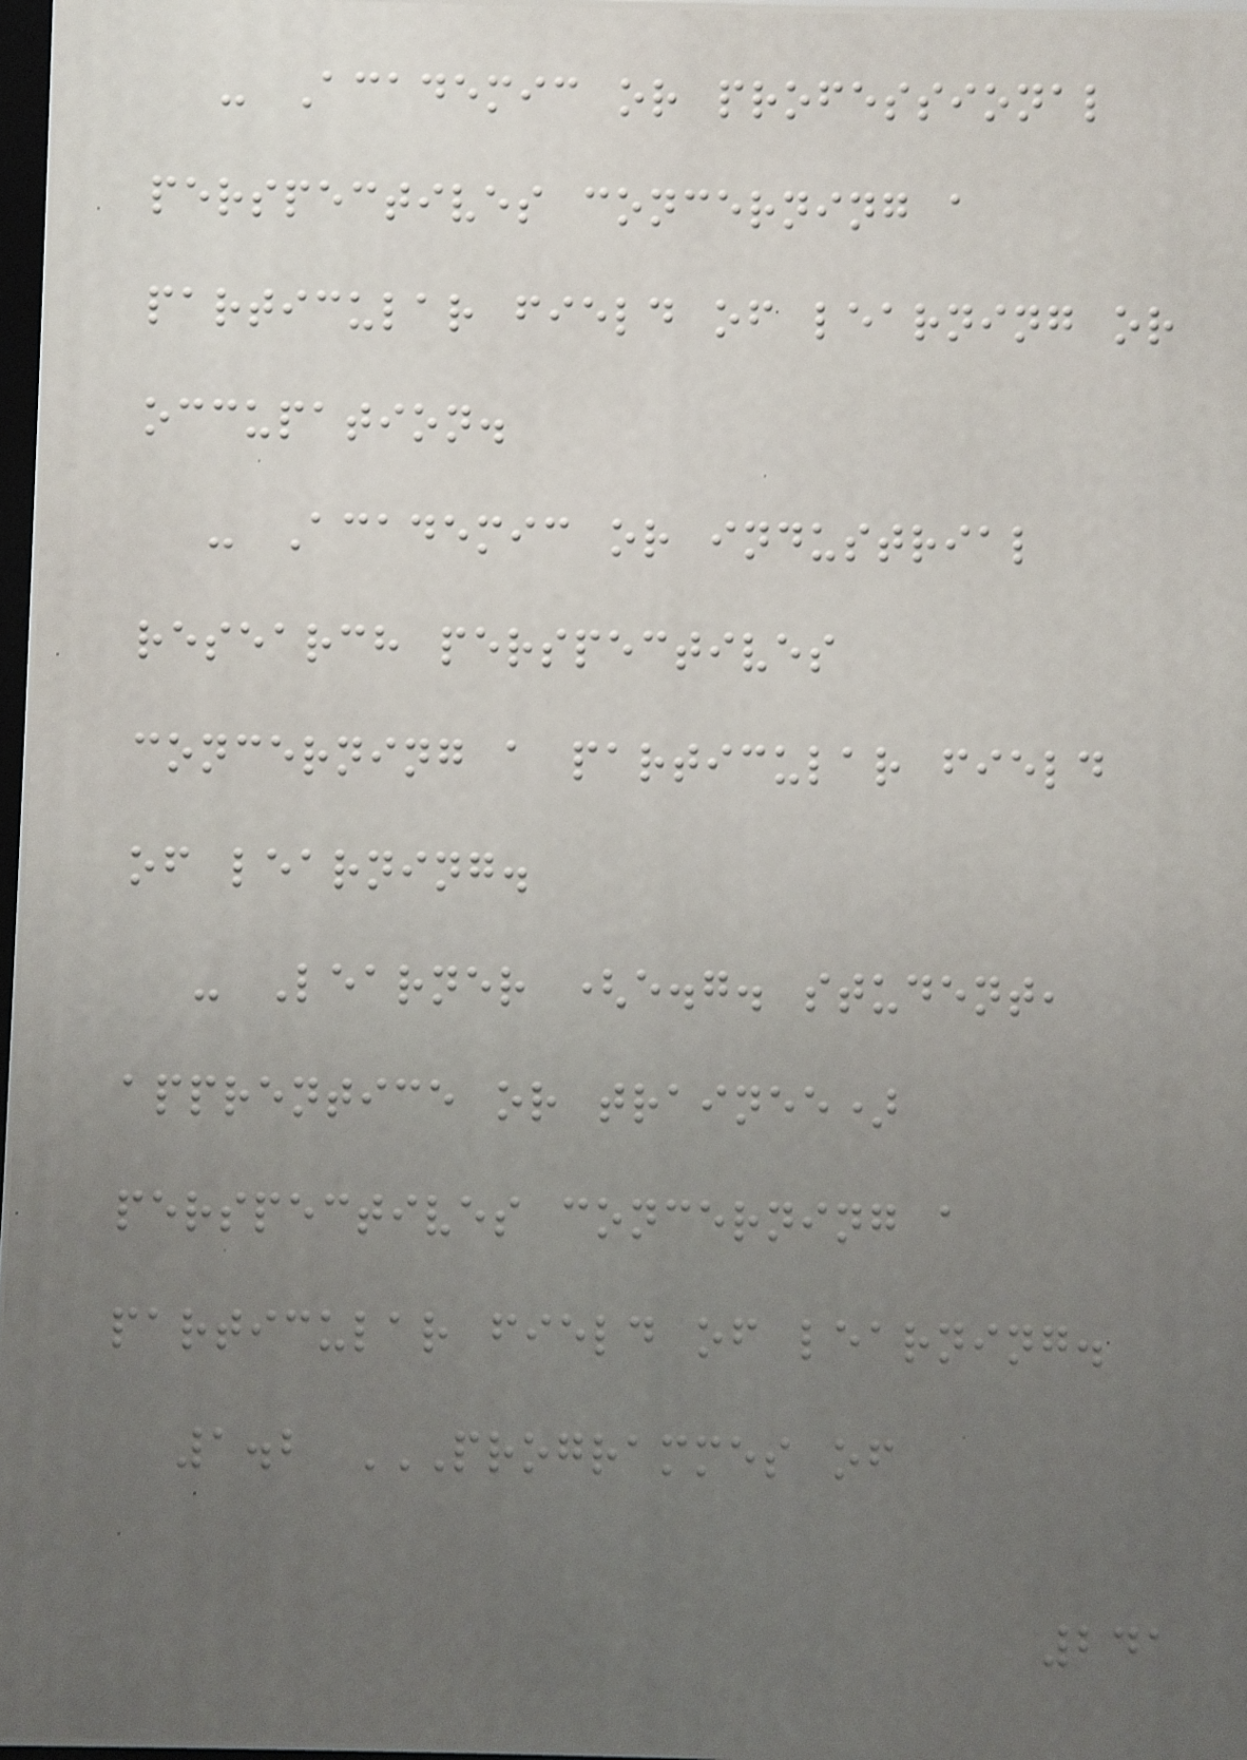- Academic or professional
perspectives concerning a
particular field of learning or
occupation.
- Academic or industrial
research perspectives
concerning a particular field
of learning.
- Learner (e.g. student,
apprentice or trainee)
perspectives concerning a
particular field of learning.
1.2 PROGRAMMES OF
241
